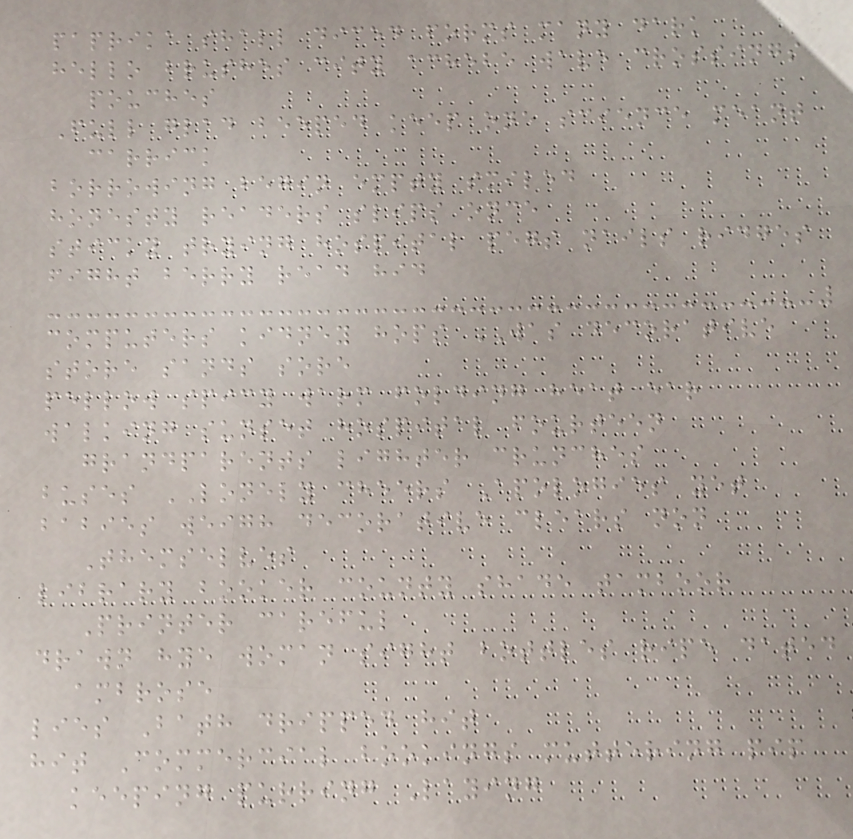paprika shall diced forms many dark
hello brushes city achebe wave crossings
pouches
Full glad beeped keep one science meant
carrick
borrowing begin empty smiled
honesty readers slips once
sticky trying hospital pegs nails ridges
fight berry read hid
computers kidney hops WAS decorative
store sands sore
pellow spicy warm folding heat ear
walking sunset hospital fourteen
grandparents lighter crunches
buses LONELY cheers Apologies yet
babies weigh decorative clears non
Themselves
library booker county shade tamboor
Printer careful
drawn hye woman sight bottles ripe dated
ambrose
lies Bath dripped hit
hit Commercial bookings muttering pip
keeping purring Laying
